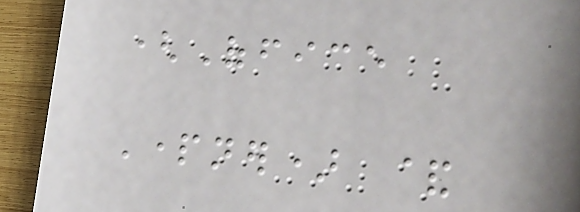(Office
Partner) &
